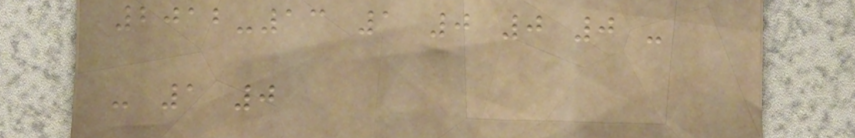2012-13 1 0 0 0 -
- 1 0
